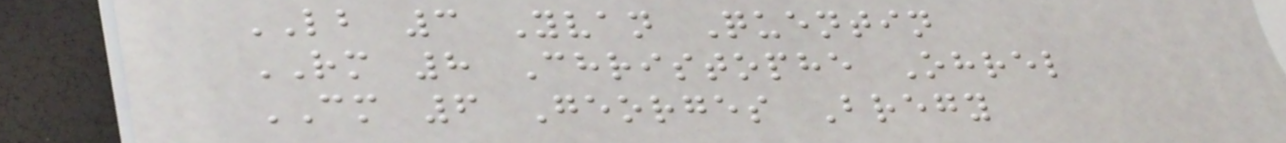LB 3 Yvan Quentin
RM 8 Christophe Ohrel
CM 6 Georges Bregy
